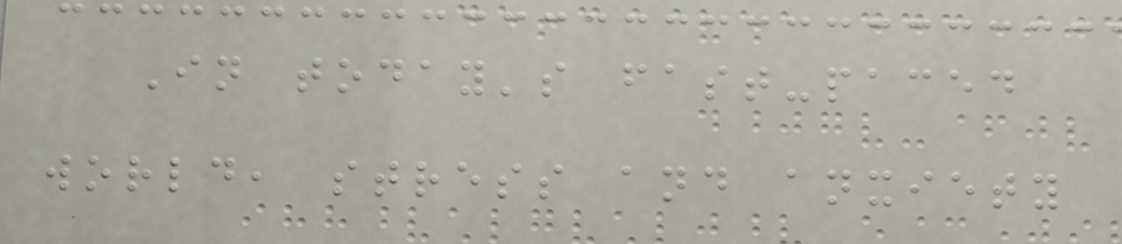In today's fast-paced
world, stress and anxiety
